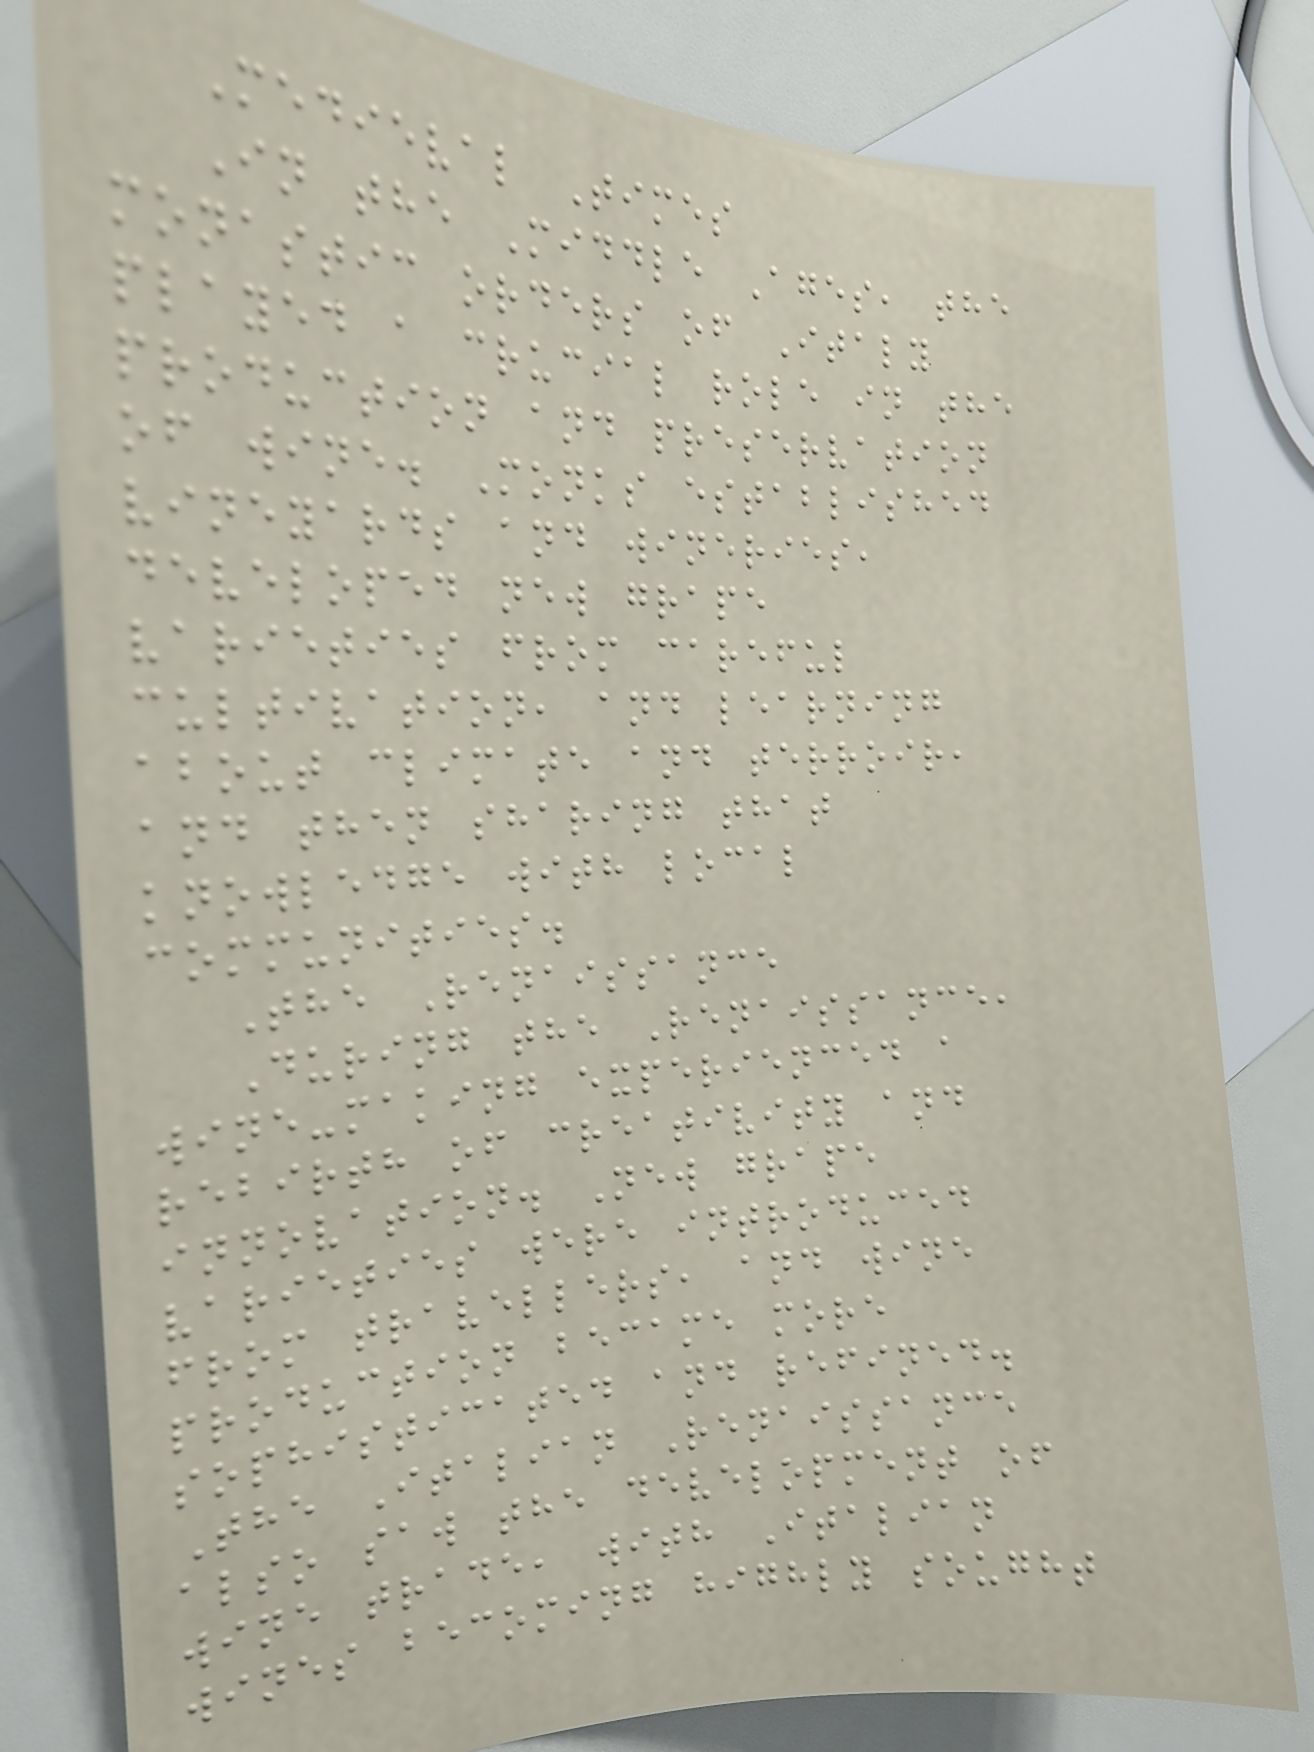Medieval Times
In the Middle Ages, the
monastic orders of Italy
played a crucial role in the
production and preservation
of wine. Monks established
vineyards and wineries,
developed new grape
varieties from careful
cultivation, and learning
about climate and terroir,
and then sharing that
knowledge with local
communities.
The Renaissance
During the Renaissance,
wine-making experienced a
rebirth of creativity and
innovation. New grape
varieties were introduced
from travellers, and wine
production became more
sophisticated and refined.
The Italian Renaissance
also saw the development of
wine trade, with Italian
wines becoming highly sought
